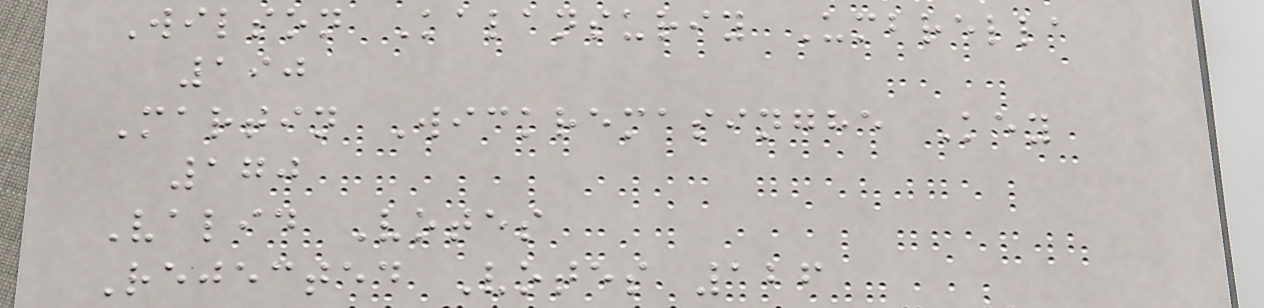Wilson Kalansuriy Umbrella
190
Martin Wickremasinghe Key
170
Valid Votes
Rejected Votes 126
